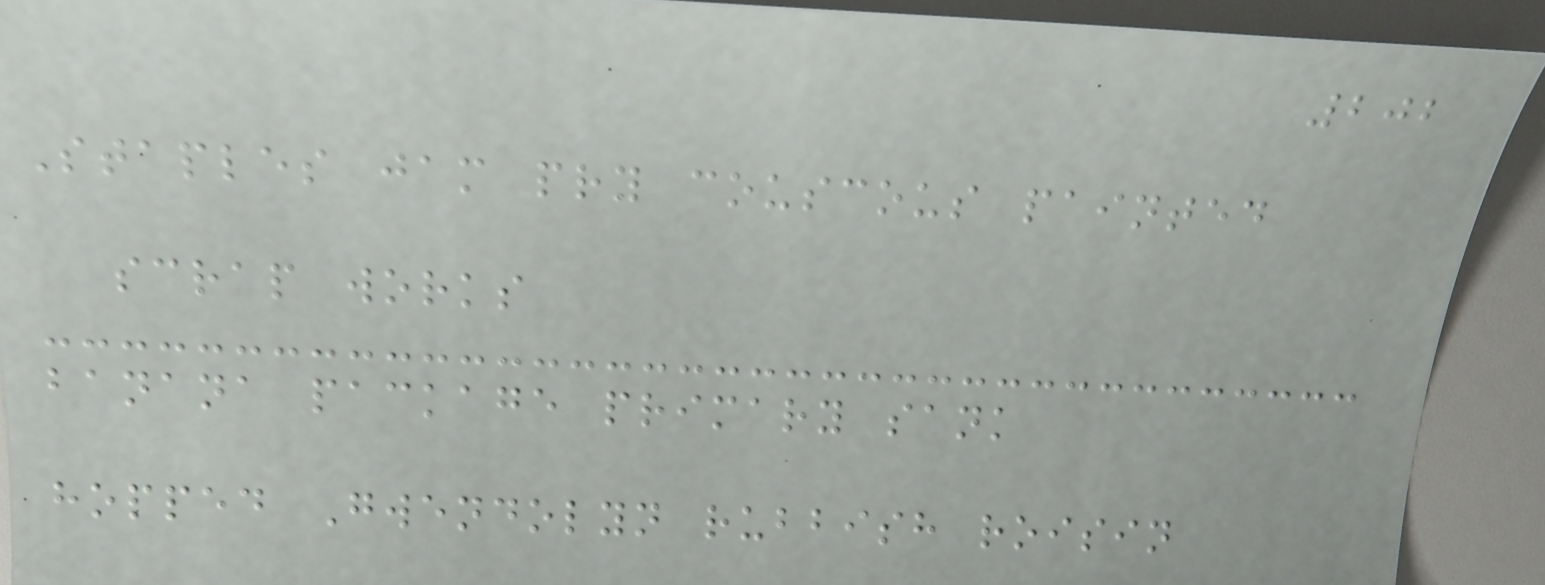202
Staples jam pry couscous painted
scrap works
banana package primary sank
hopped Gwendolyn rubbish roisin
